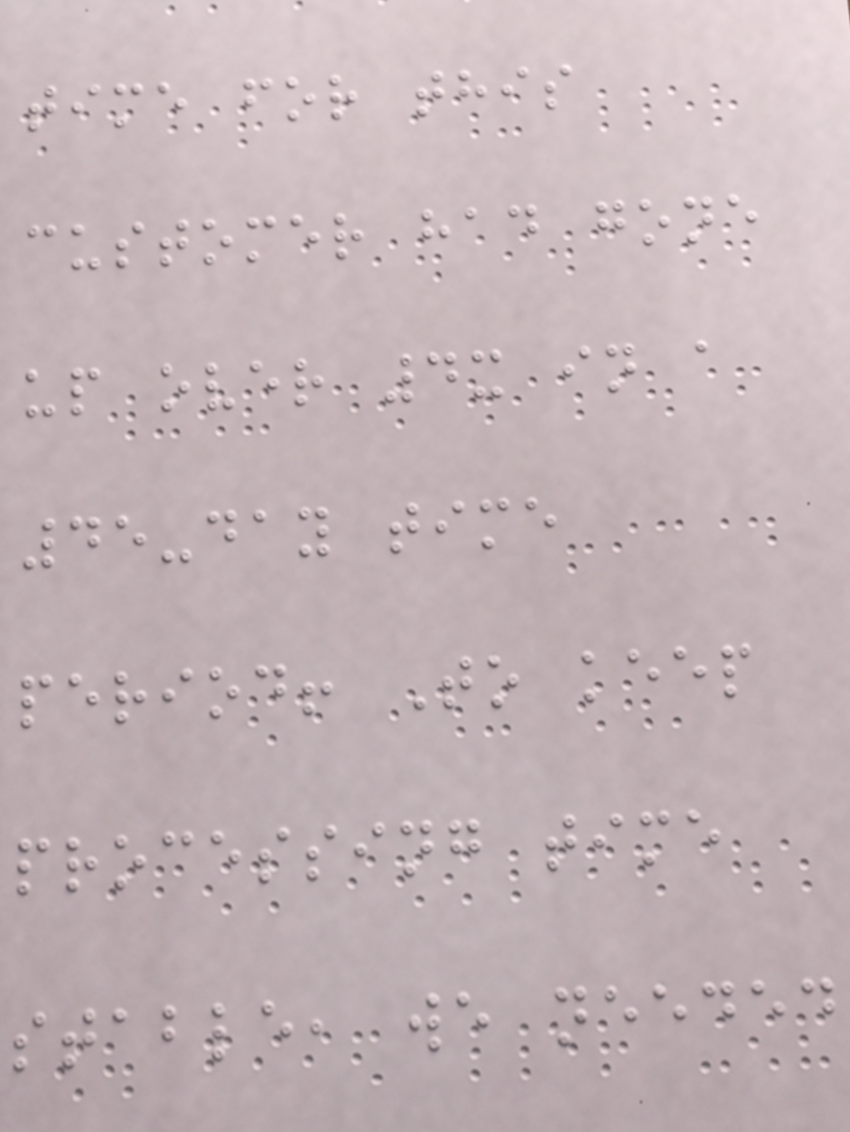time for this
customer had gone
up over 4x in a
45-day time
period! To keep
processing time
stable, we needed
